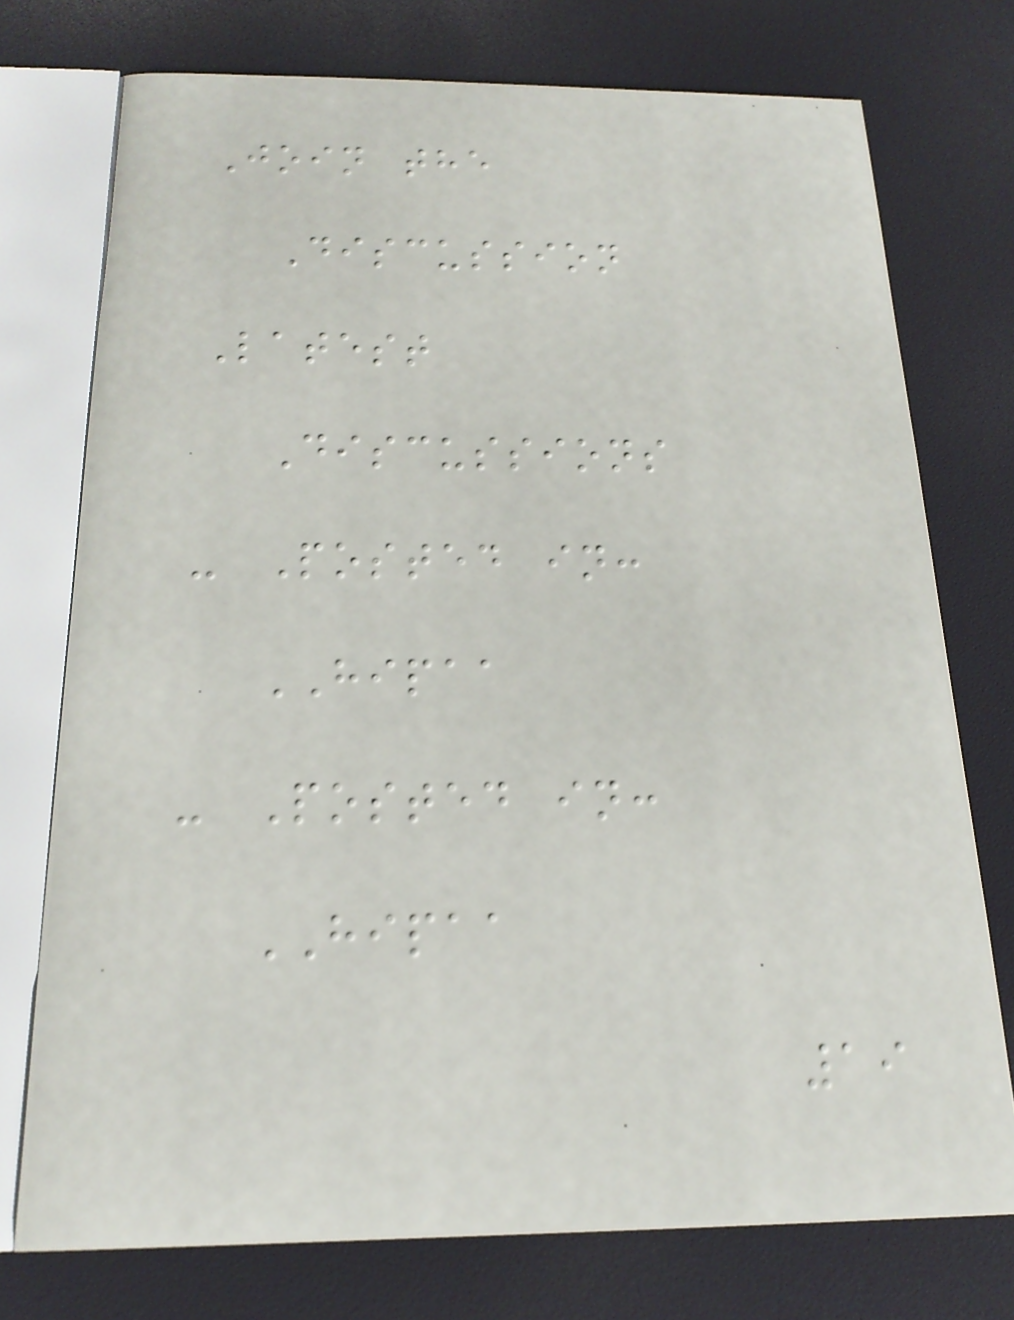Join the
Discussion
Latest
Discussions
- Posted in:
HIPAA
- Posted in:
HIPAA
19
